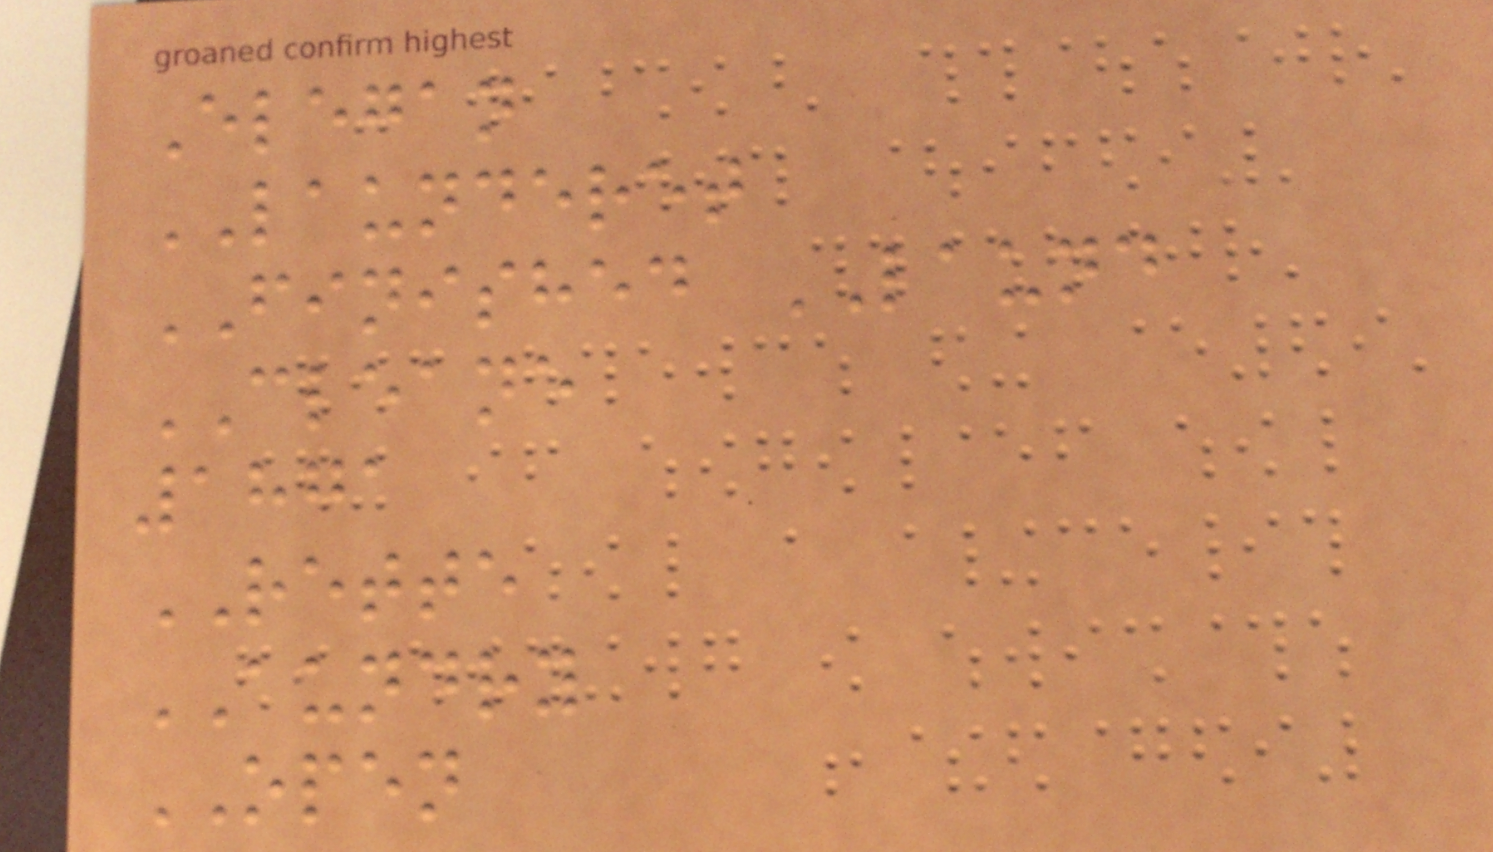Elegan
LAUNDERET
FINISHED LAUND
CLEANE
1871
RETTE
AUNDRY
OPEN
